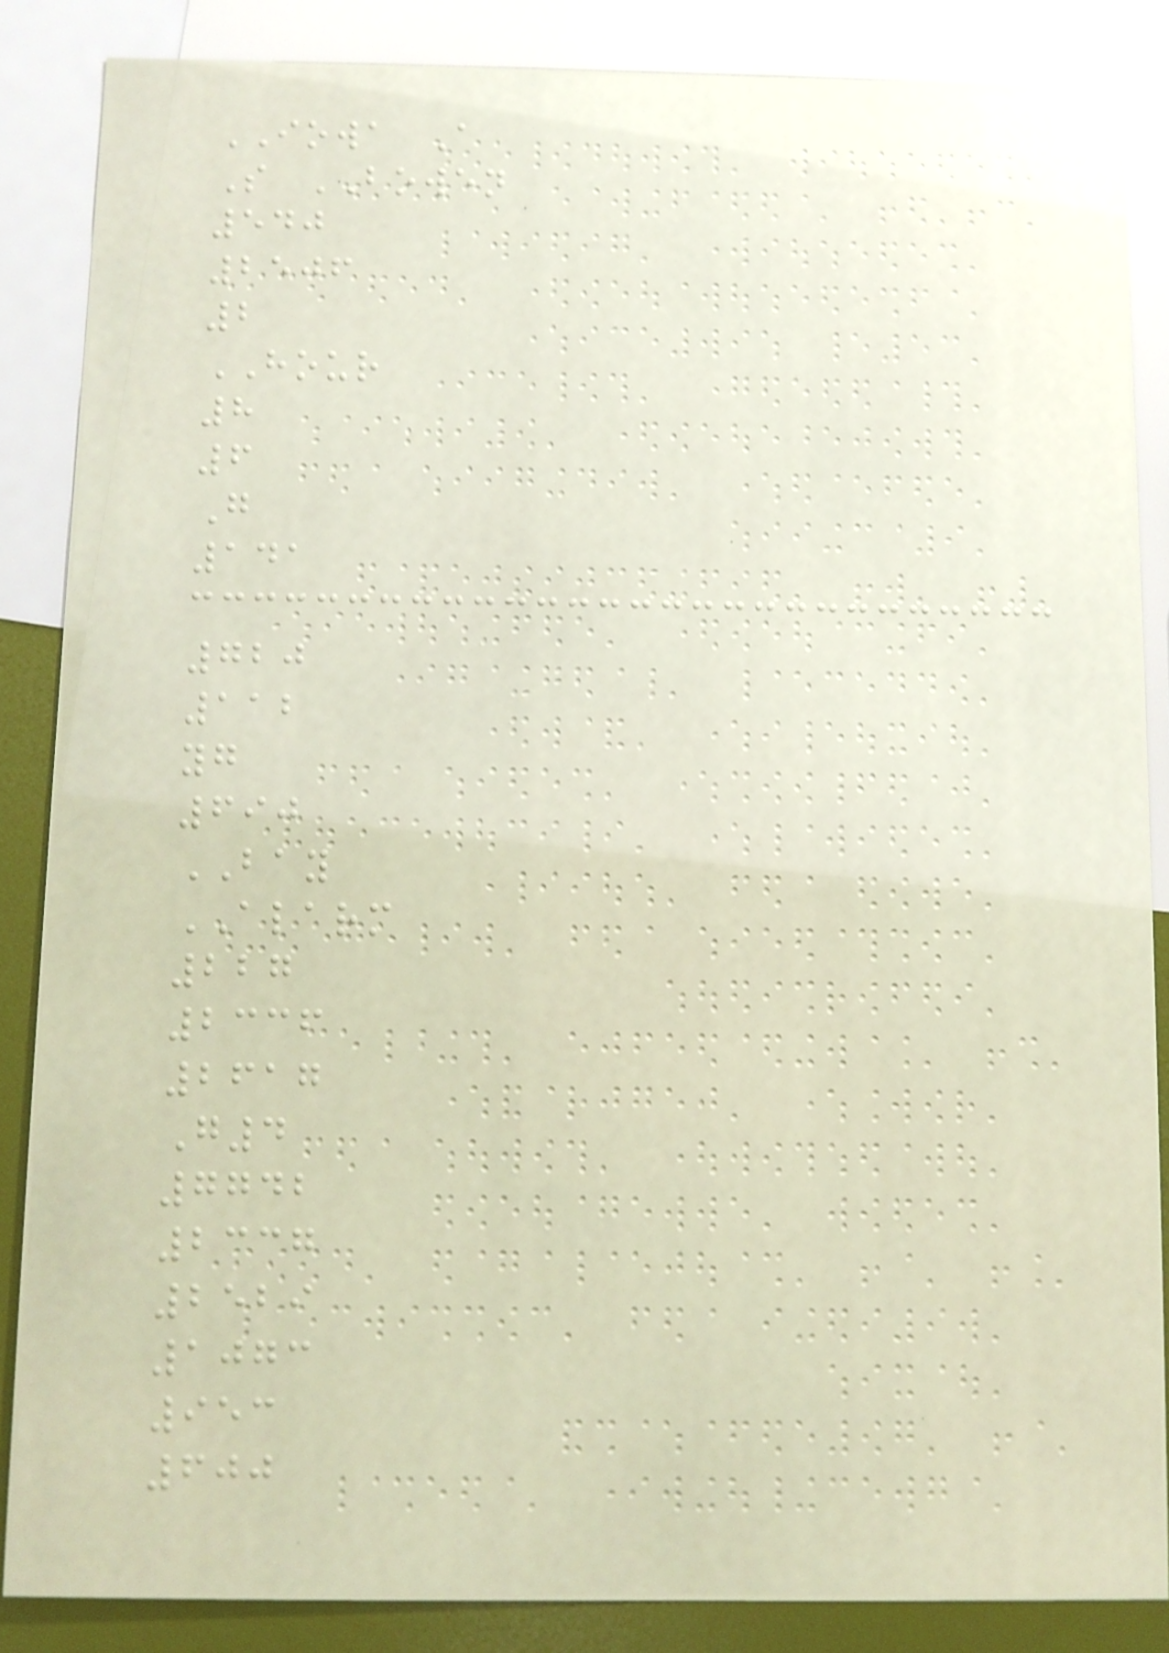IOWA A
S BOWEN
540
2506
2
HOUR
8
6
G
141
720
112
yg
690
BAY
ALARM
227
2336
2617
G4
7742
2337
2529
1073
953
600
